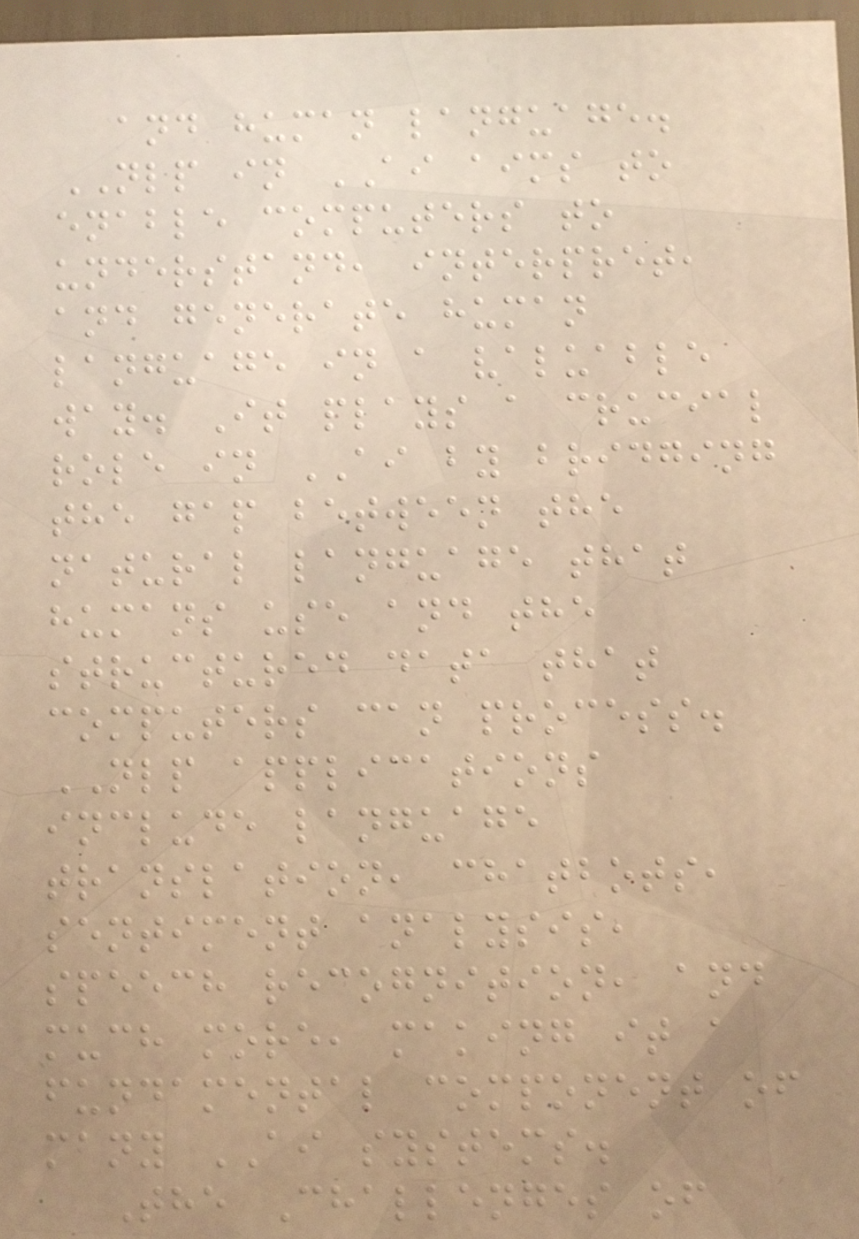and human language.
NLP in AI aims to
enable computers to
understand, interpret,
and generate human
language in a valuable
way. It plays a crucial
role in AI by bridging
the gap between the
natural language that
humans use and the
structured data that
computers can process.
NLP applications
include language
translation, chatbots,
sentiment analysis,
speech recognition, and
much more, making it a
fundamental component of
many AI systems.
The Challenges of
